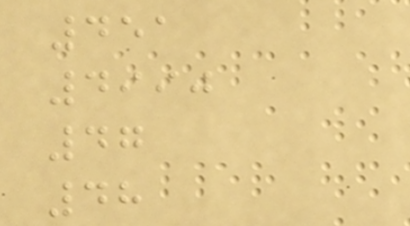451
4990
47
48
